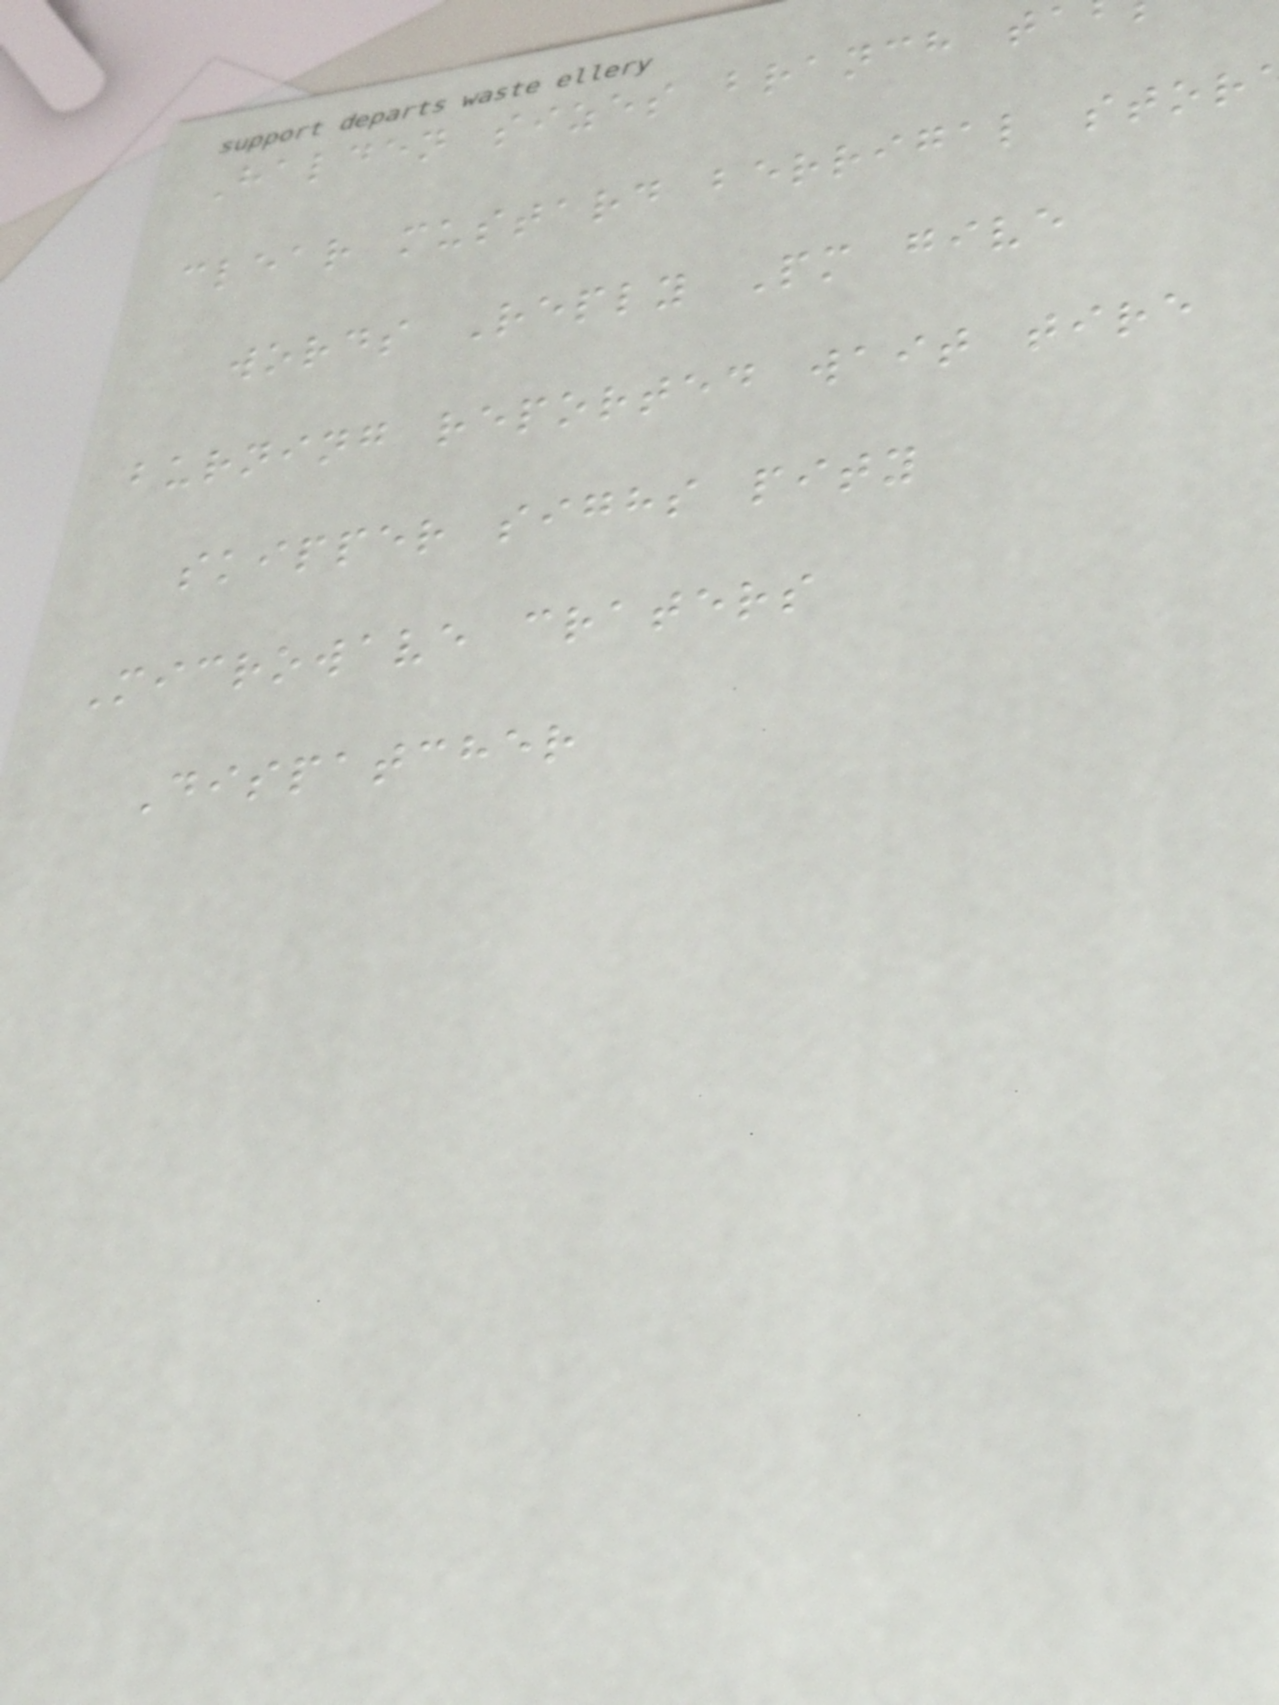Halden sizes branch ta
clear mustard berrigal stor
words Reply Pm give
burning reported wait tire
skipper sighs pity
Microwave craters
Dispatcher
